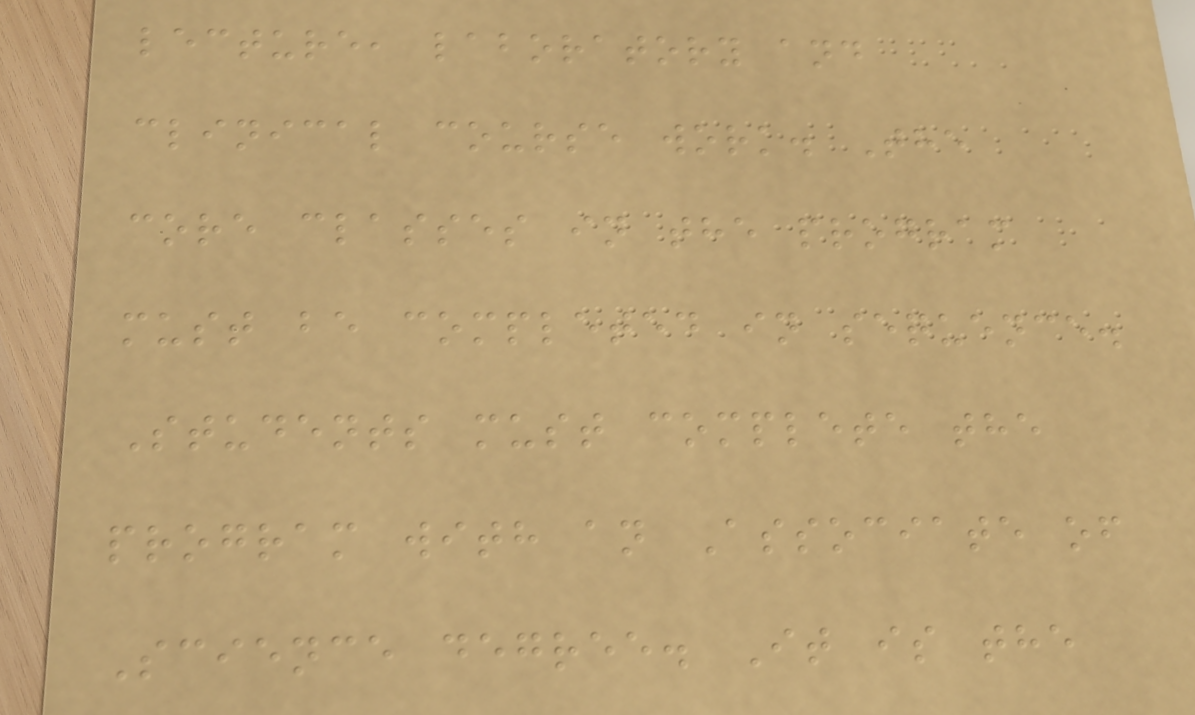lecture, laboratory and
clinical course work. The
core classes in the program
must be completed in sequence.
Students must complete the
program with an Associate of
Science degree. It is the
